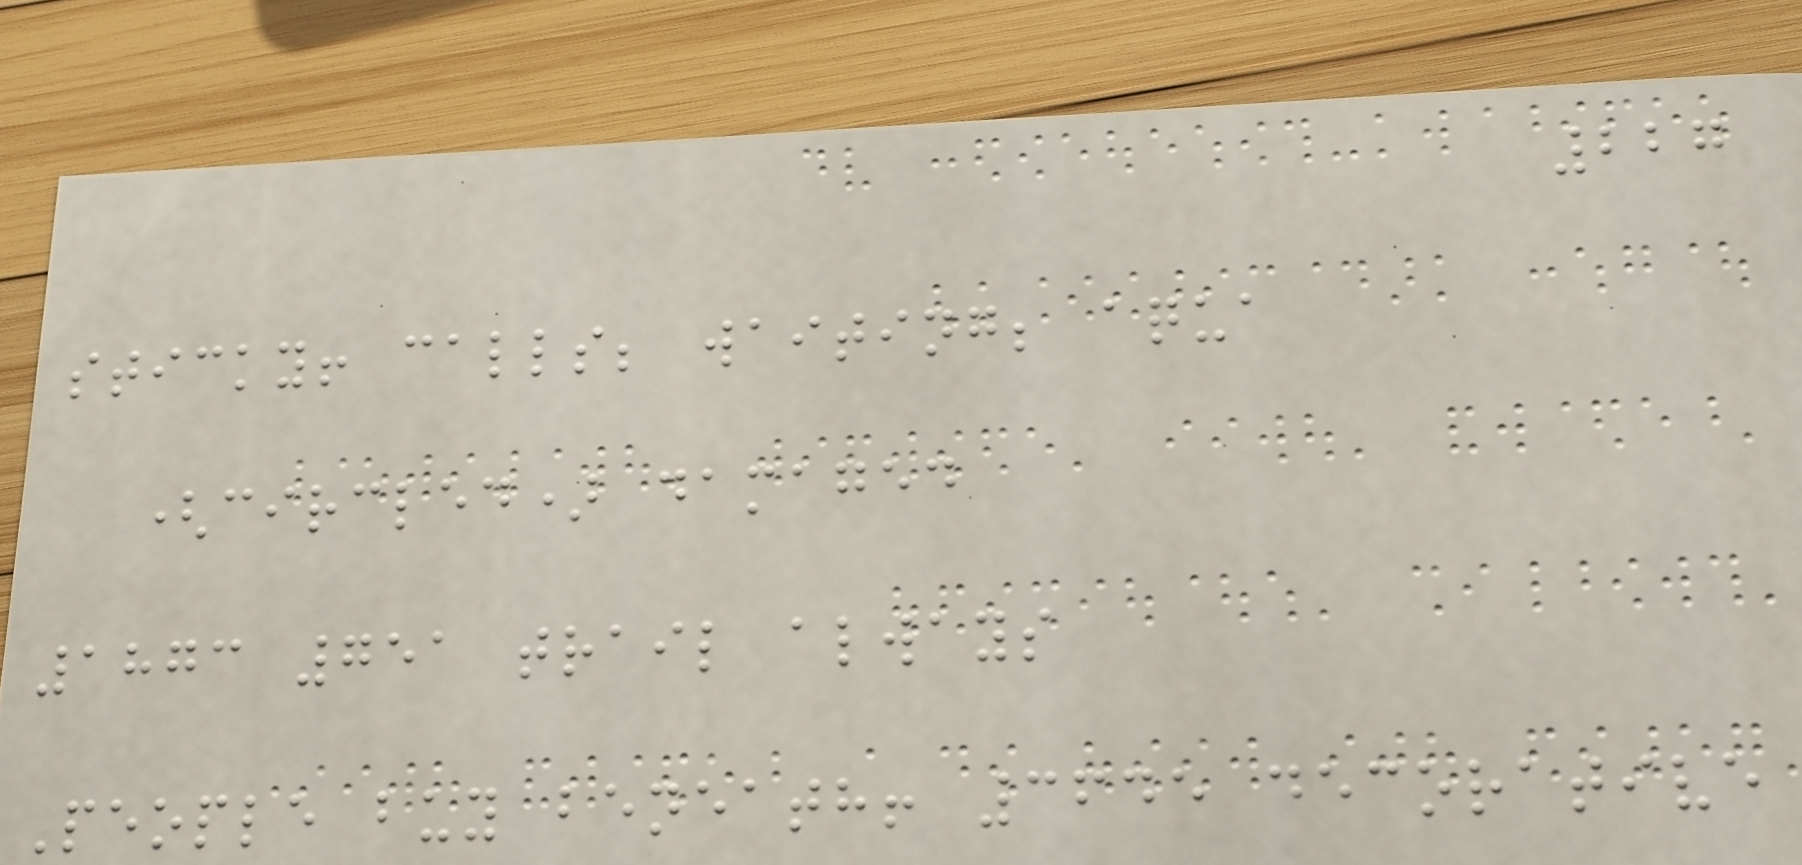227
sticky! calls; waiting; aqua
(circled) damaged
1873 751 trail always
People buy beneath! 3645 decorative
